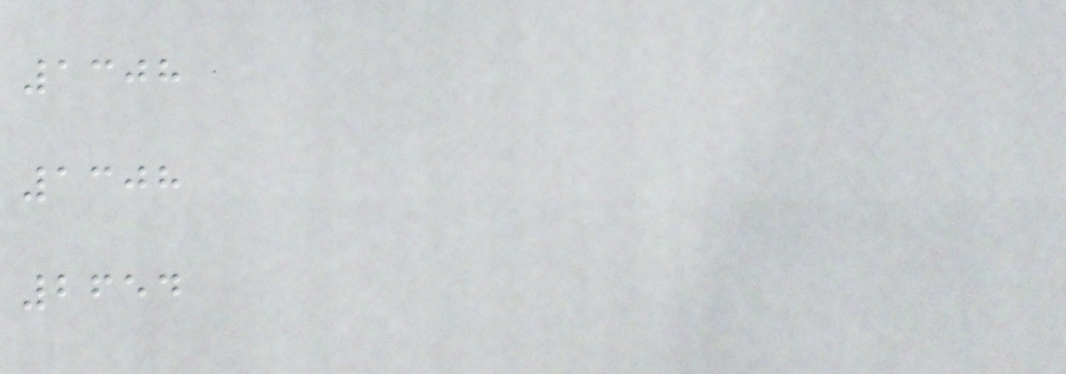1308
1308
2654
